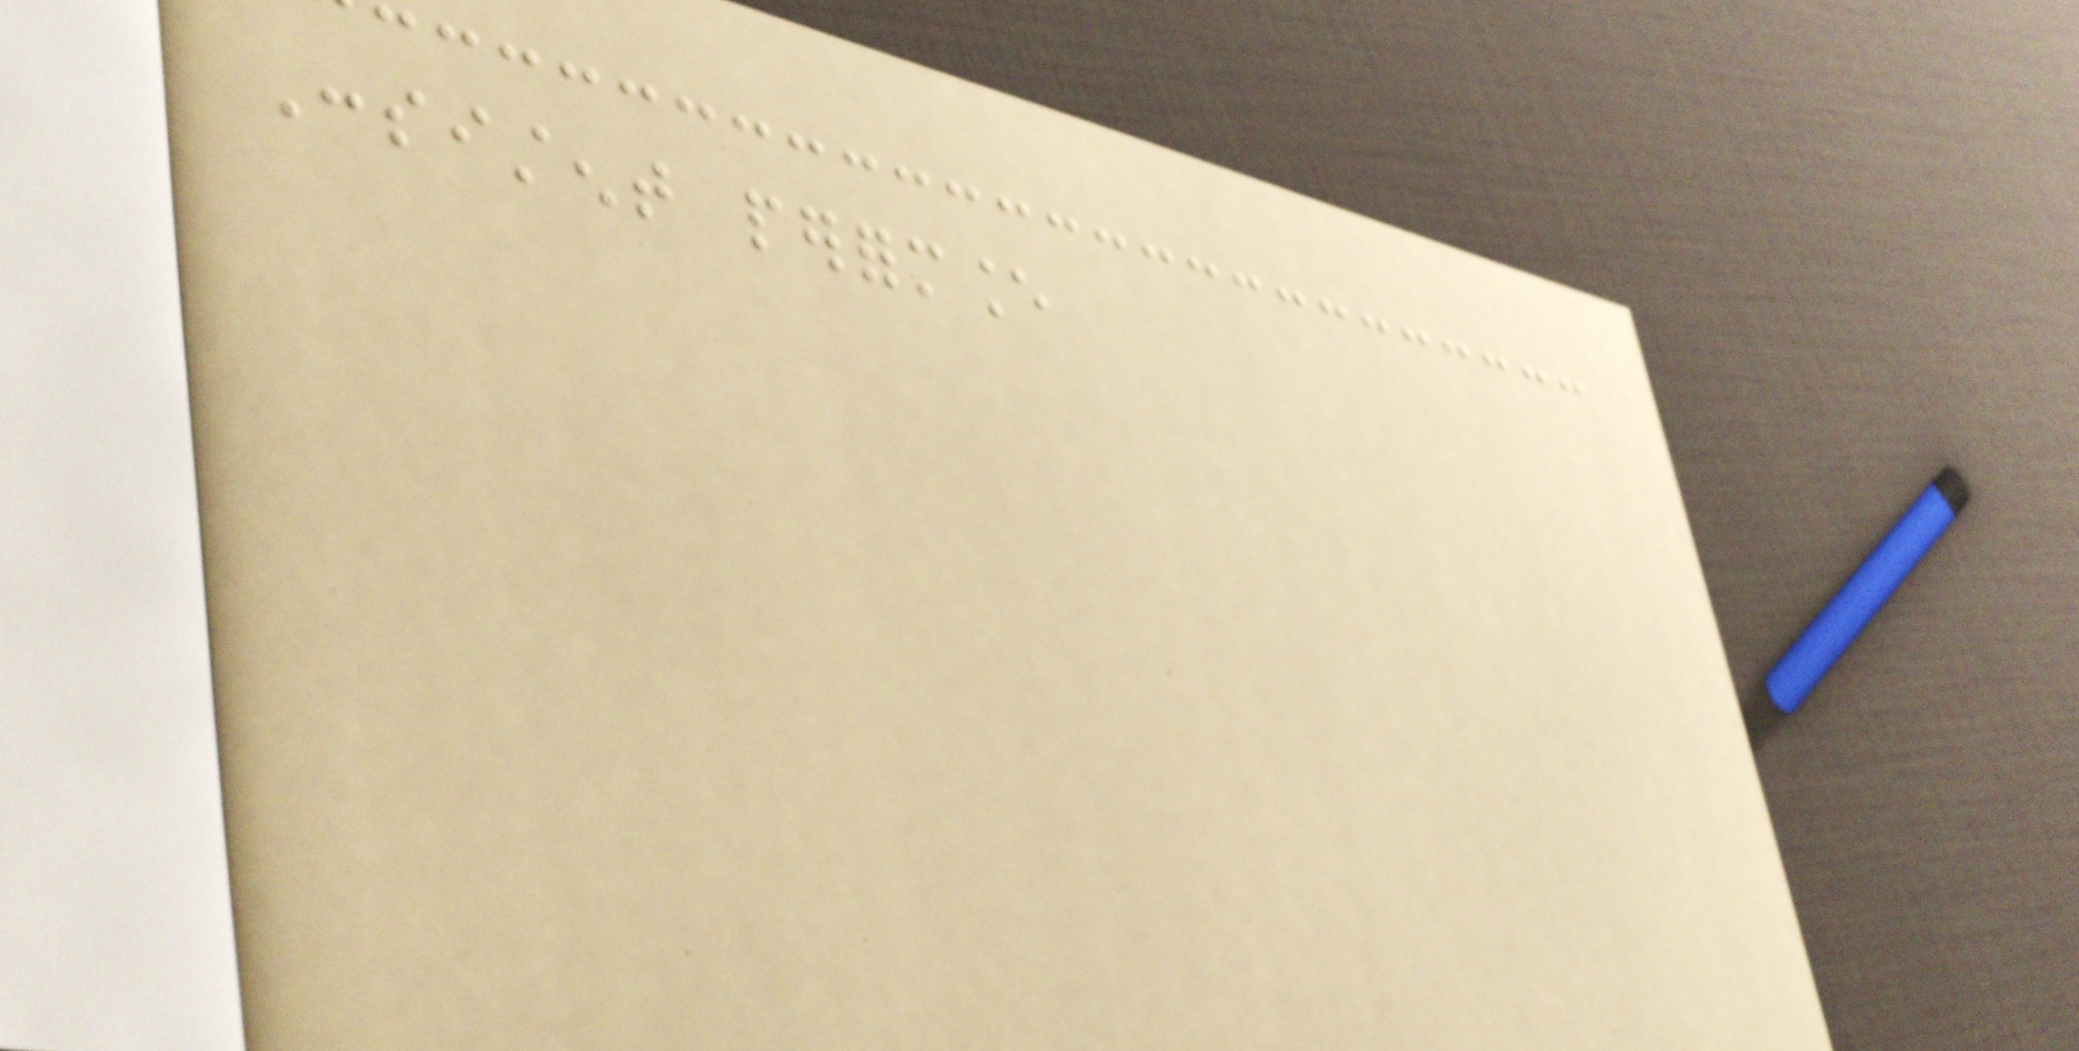Consistent performance
